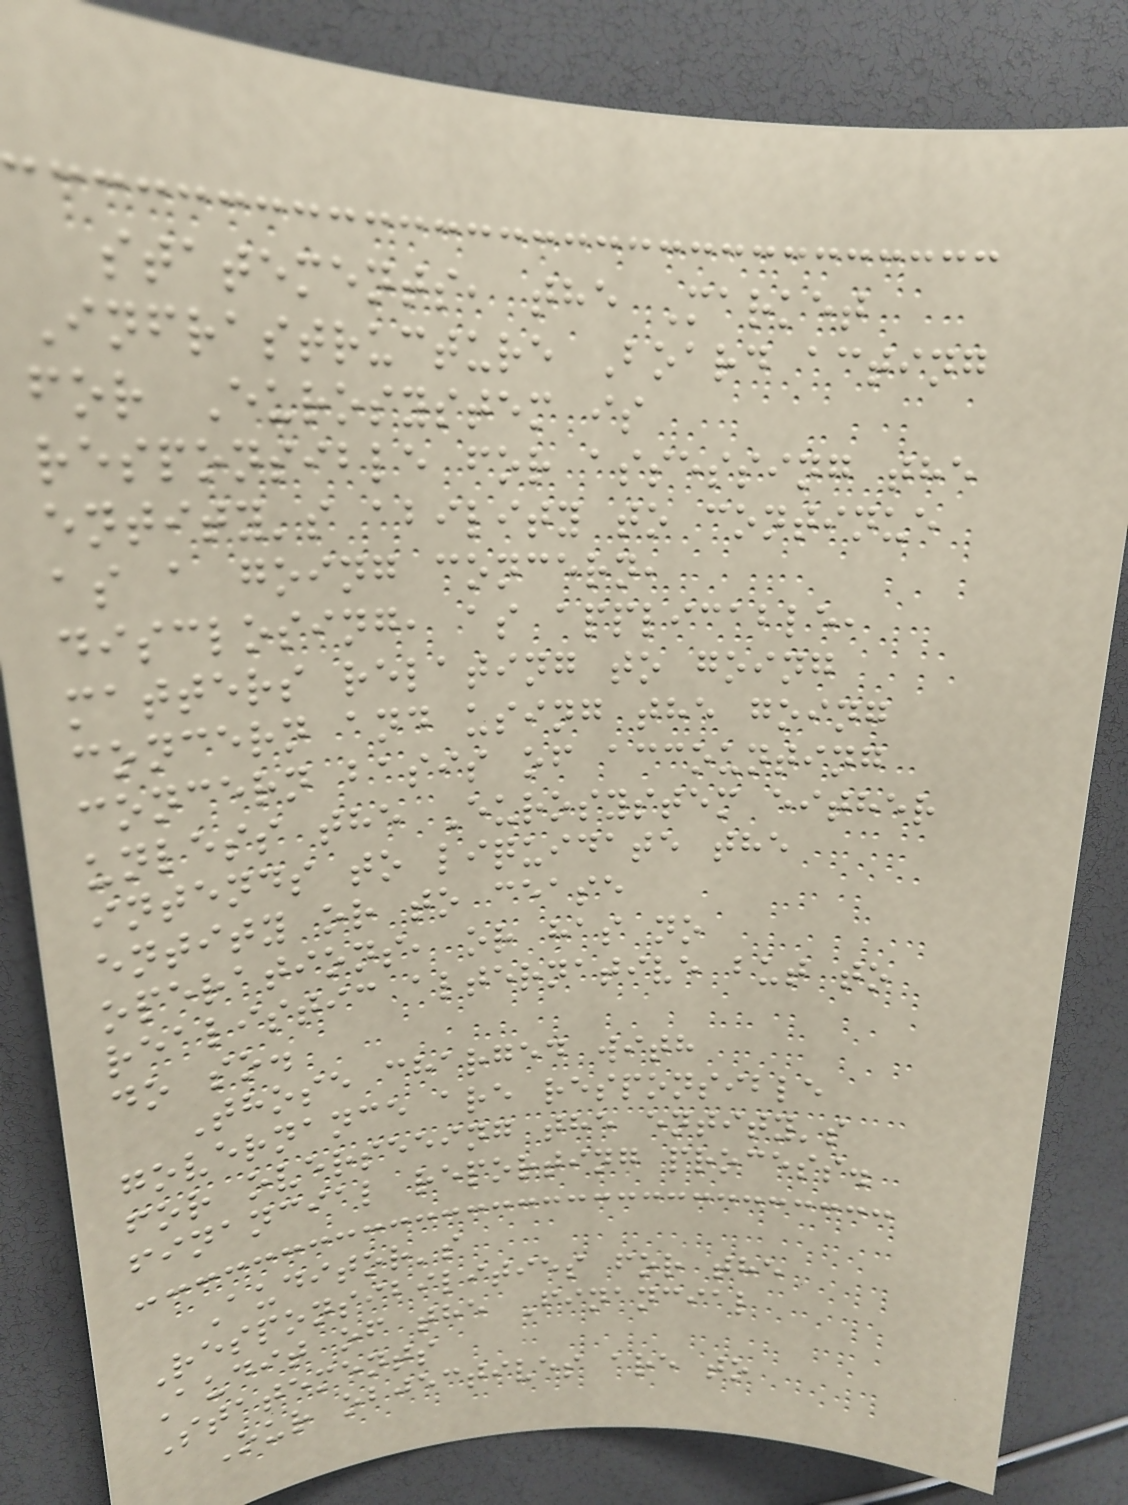statements, the Market
Infrastructure Board acting
for Eurosystem is
responsible for assessing the
entity's ability to continue
as a going concern,
disclosing, as applicable,
matters relating to going
concern and using the going
concern basis of accounting
unless the Eurosystem either
intends to liquidate the
entity or to cease
operations, or has no
realistic alternative but to
do so.
Those charged with
governance are responsible
for overseeing the entity's
financial reporting process.
Auditor's
Responsibilities for the
Audit of the Financial
Statements
Our objectives are to
